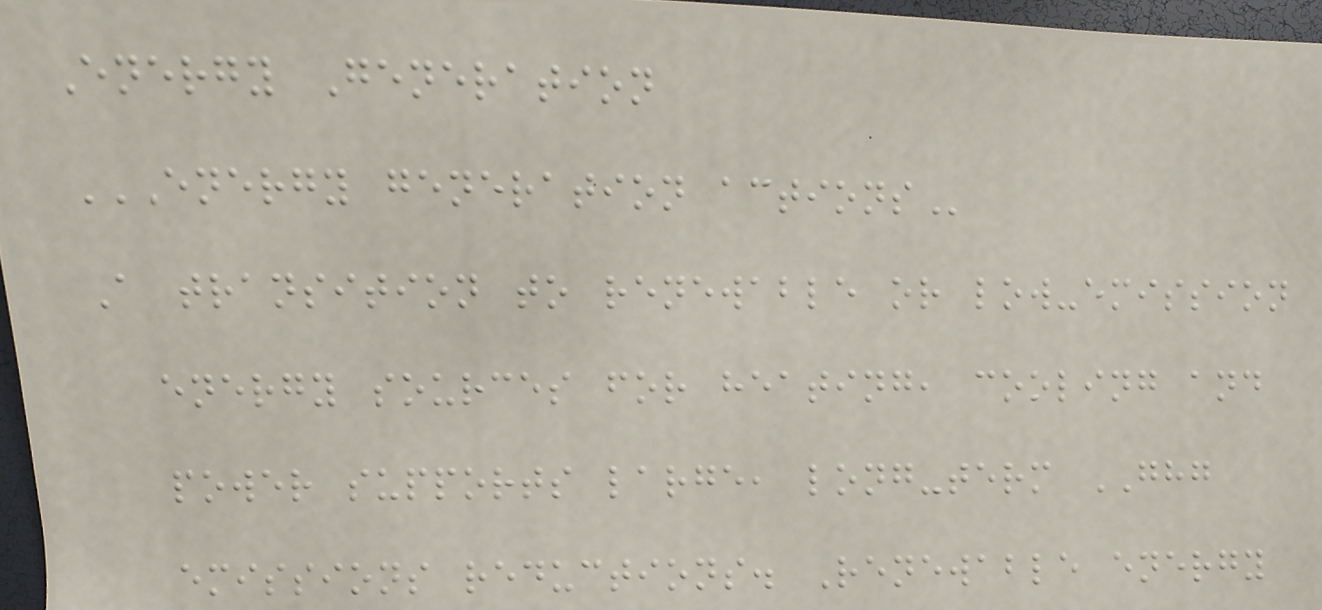Energy Generation
ENERGY GENERATION ACTIONS
A transition to renewable or low-emission
energy sources for heating, cooling and
power supports large, long-term GHG
emissions reductions. Renewable energy
